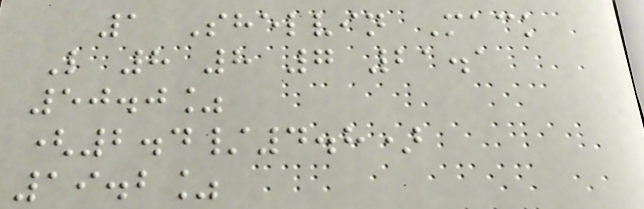1 Shelvin Mack
L 8 8 7 21.1
50.0%
(2.4/4.8)
19.2%
